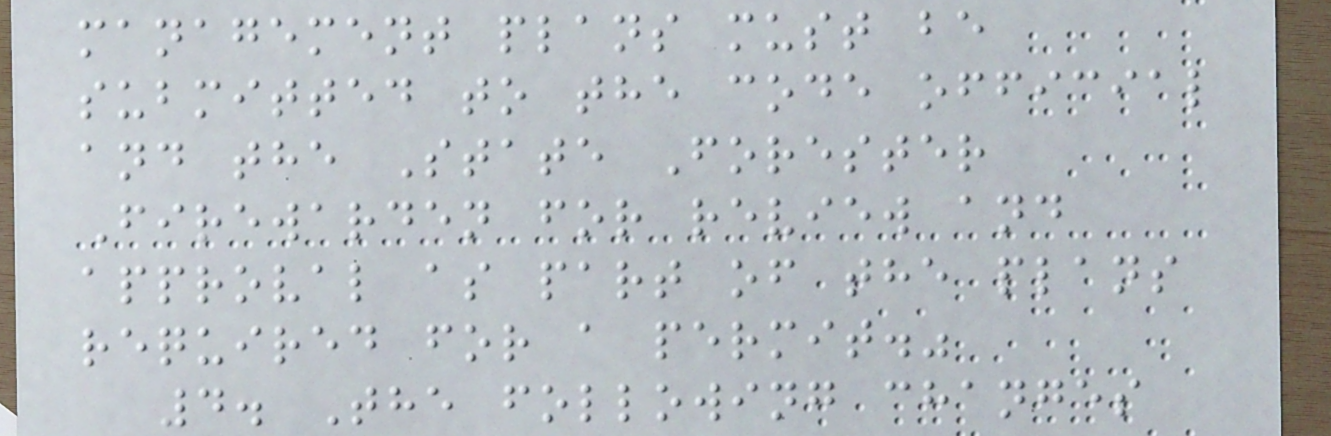management plans must be
submitted to the code official
and the State Forester
Firewarden for review and
approval as part of the plans
required for a permit."
4. The following changes
